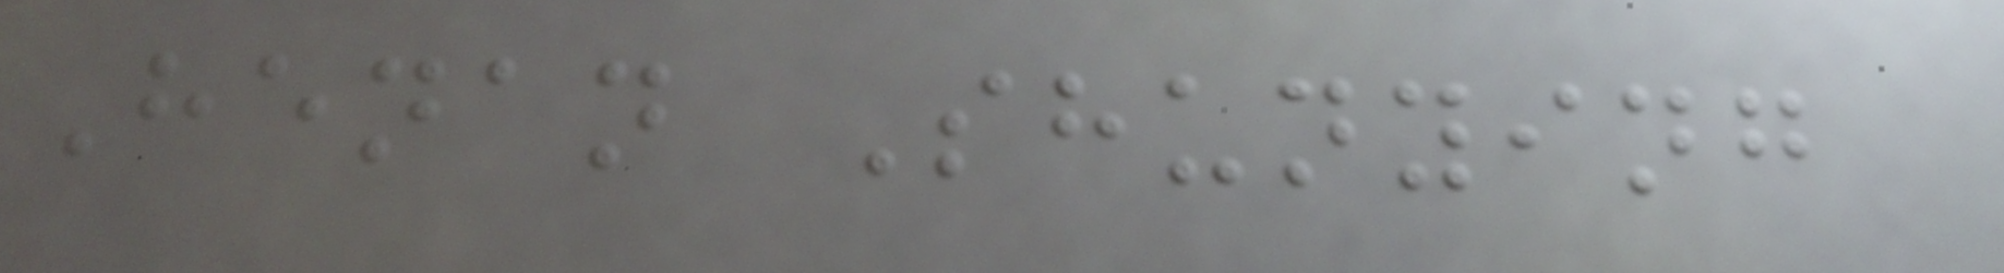Henan Shunying
